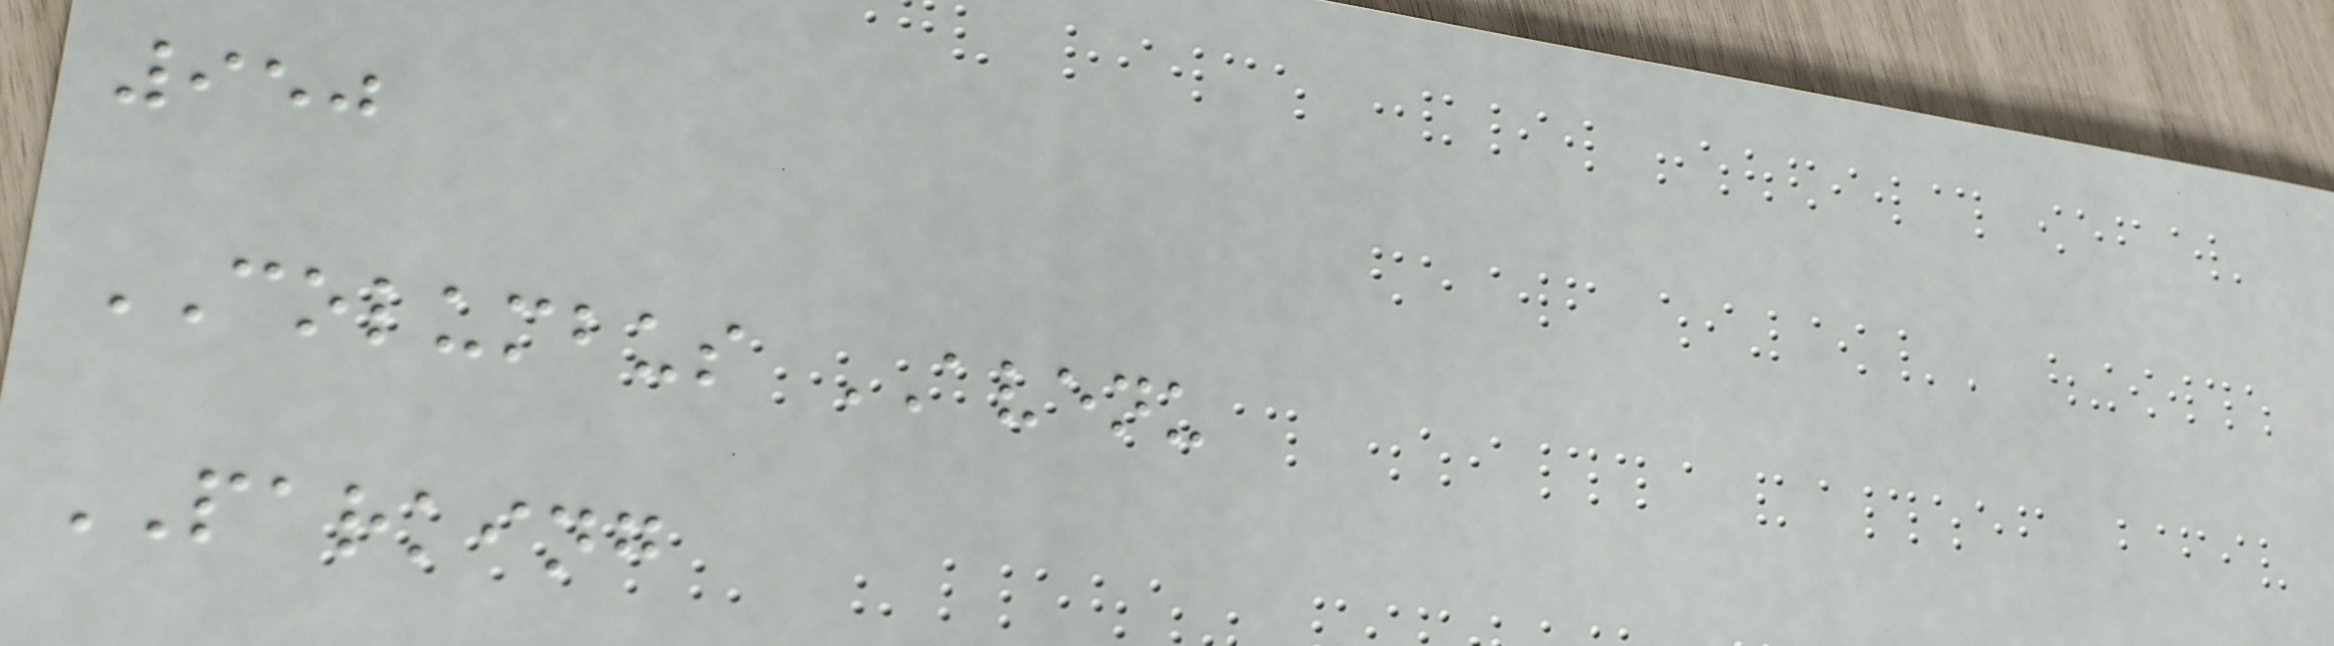950
COLUMBUS AVENU
PARKING
